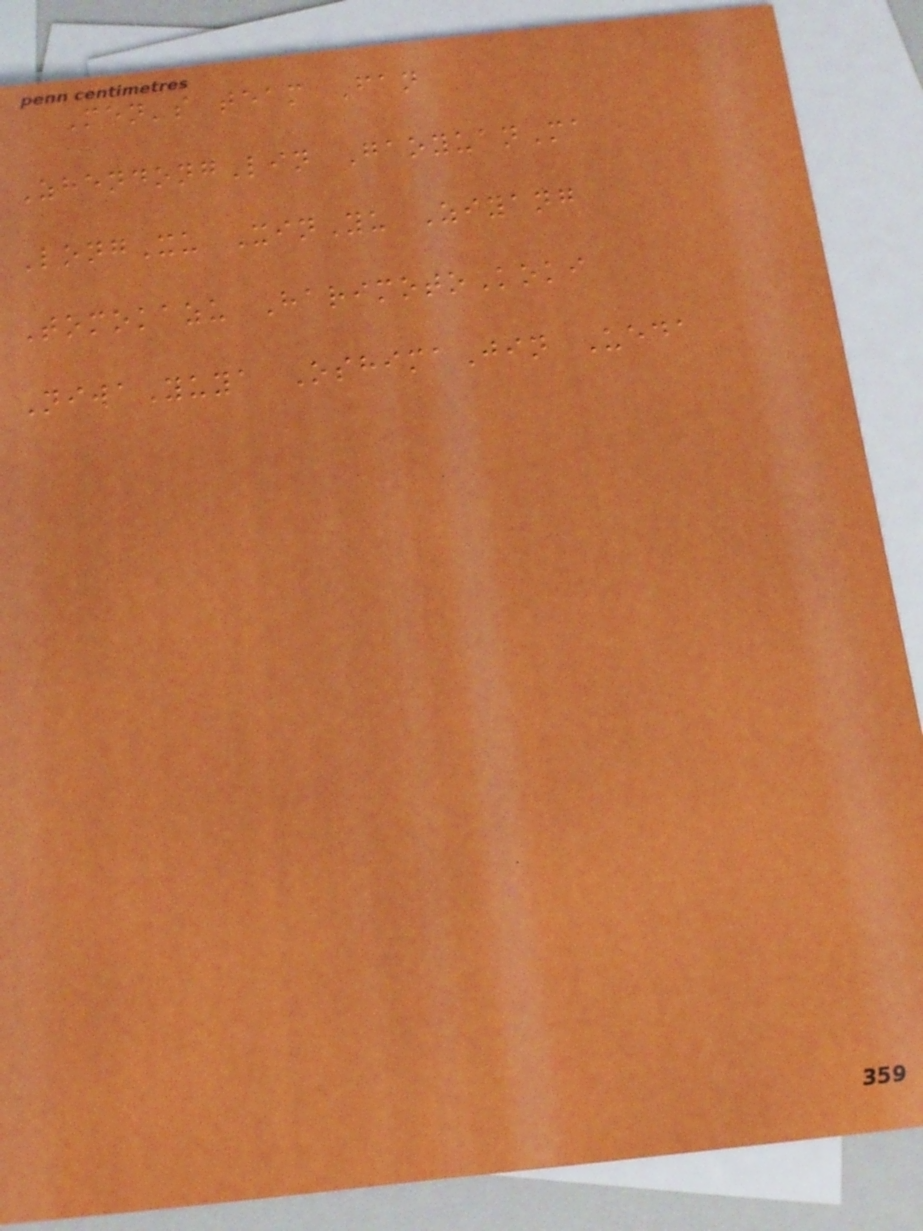Men's team Fan
ZhendongLin GaoyuanMa
LongXu XinYu Ziyang
Tomokazu HarimotoKoki
NiwaYuya OshimaJin Ueda
